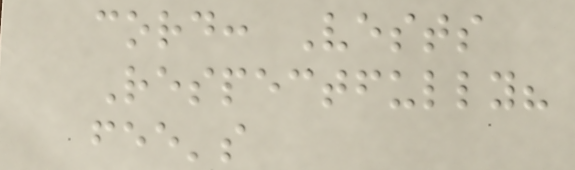cord: Vests
Respectfully?
fee's
